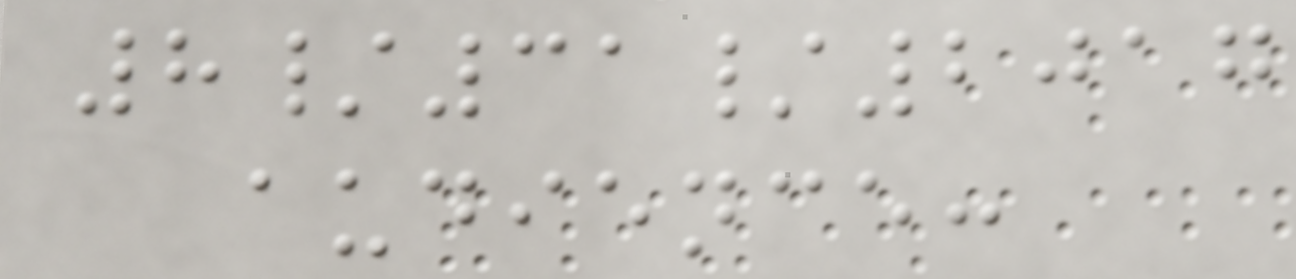8/31/2017
audience:
